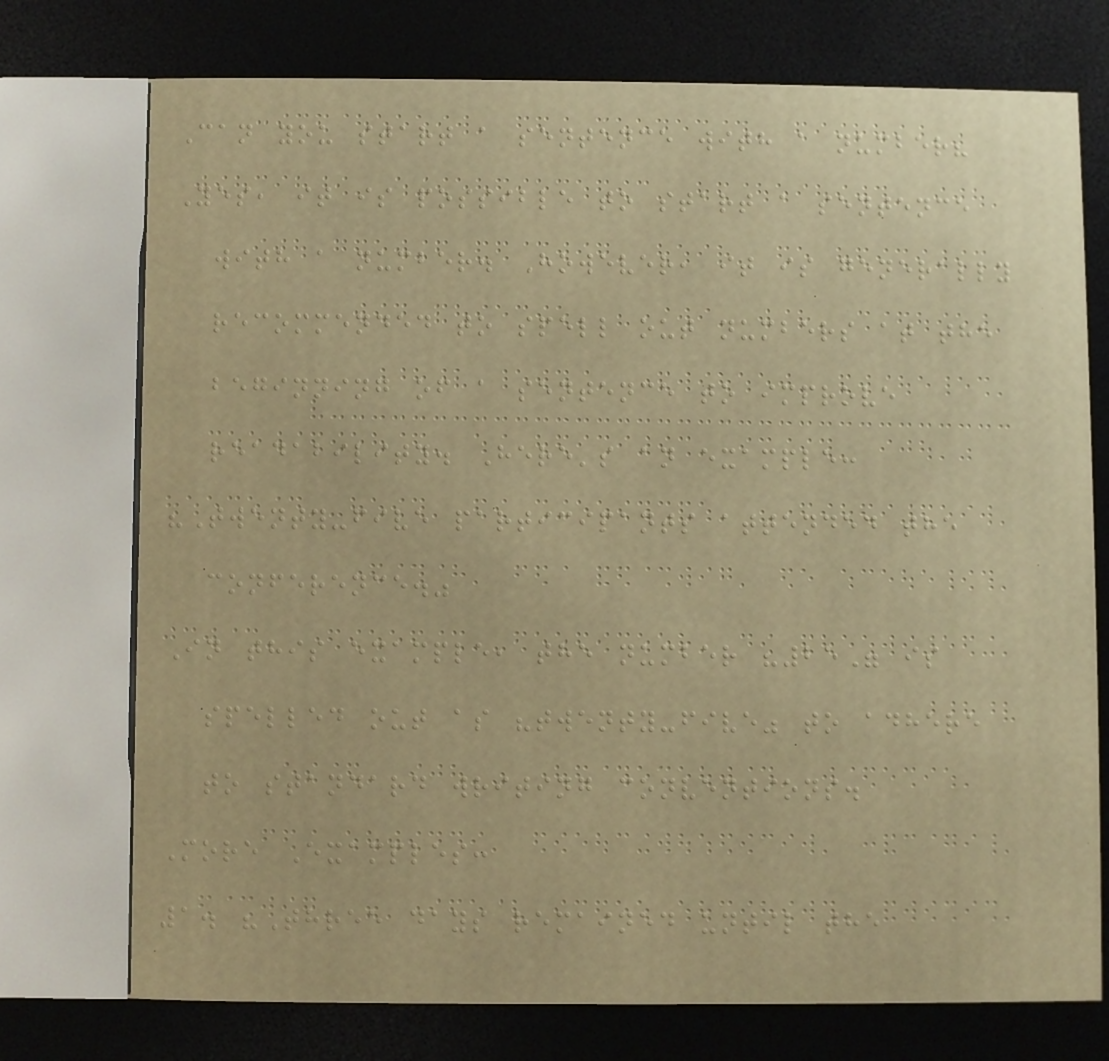Can you start a sentence with a number?
Yes, it is possible to start a sentence
with a number. However, it is generally
recommended to spell out numbers at the
beginning of a sentence to improve
readability. Here's an example:
"Twenty-five participants attended the
conference."
In this example, the number "25" is
spelled out as "twenty-five" to adhere
to standard writing conventions.
More Examples:
1. "Three days remained until the
